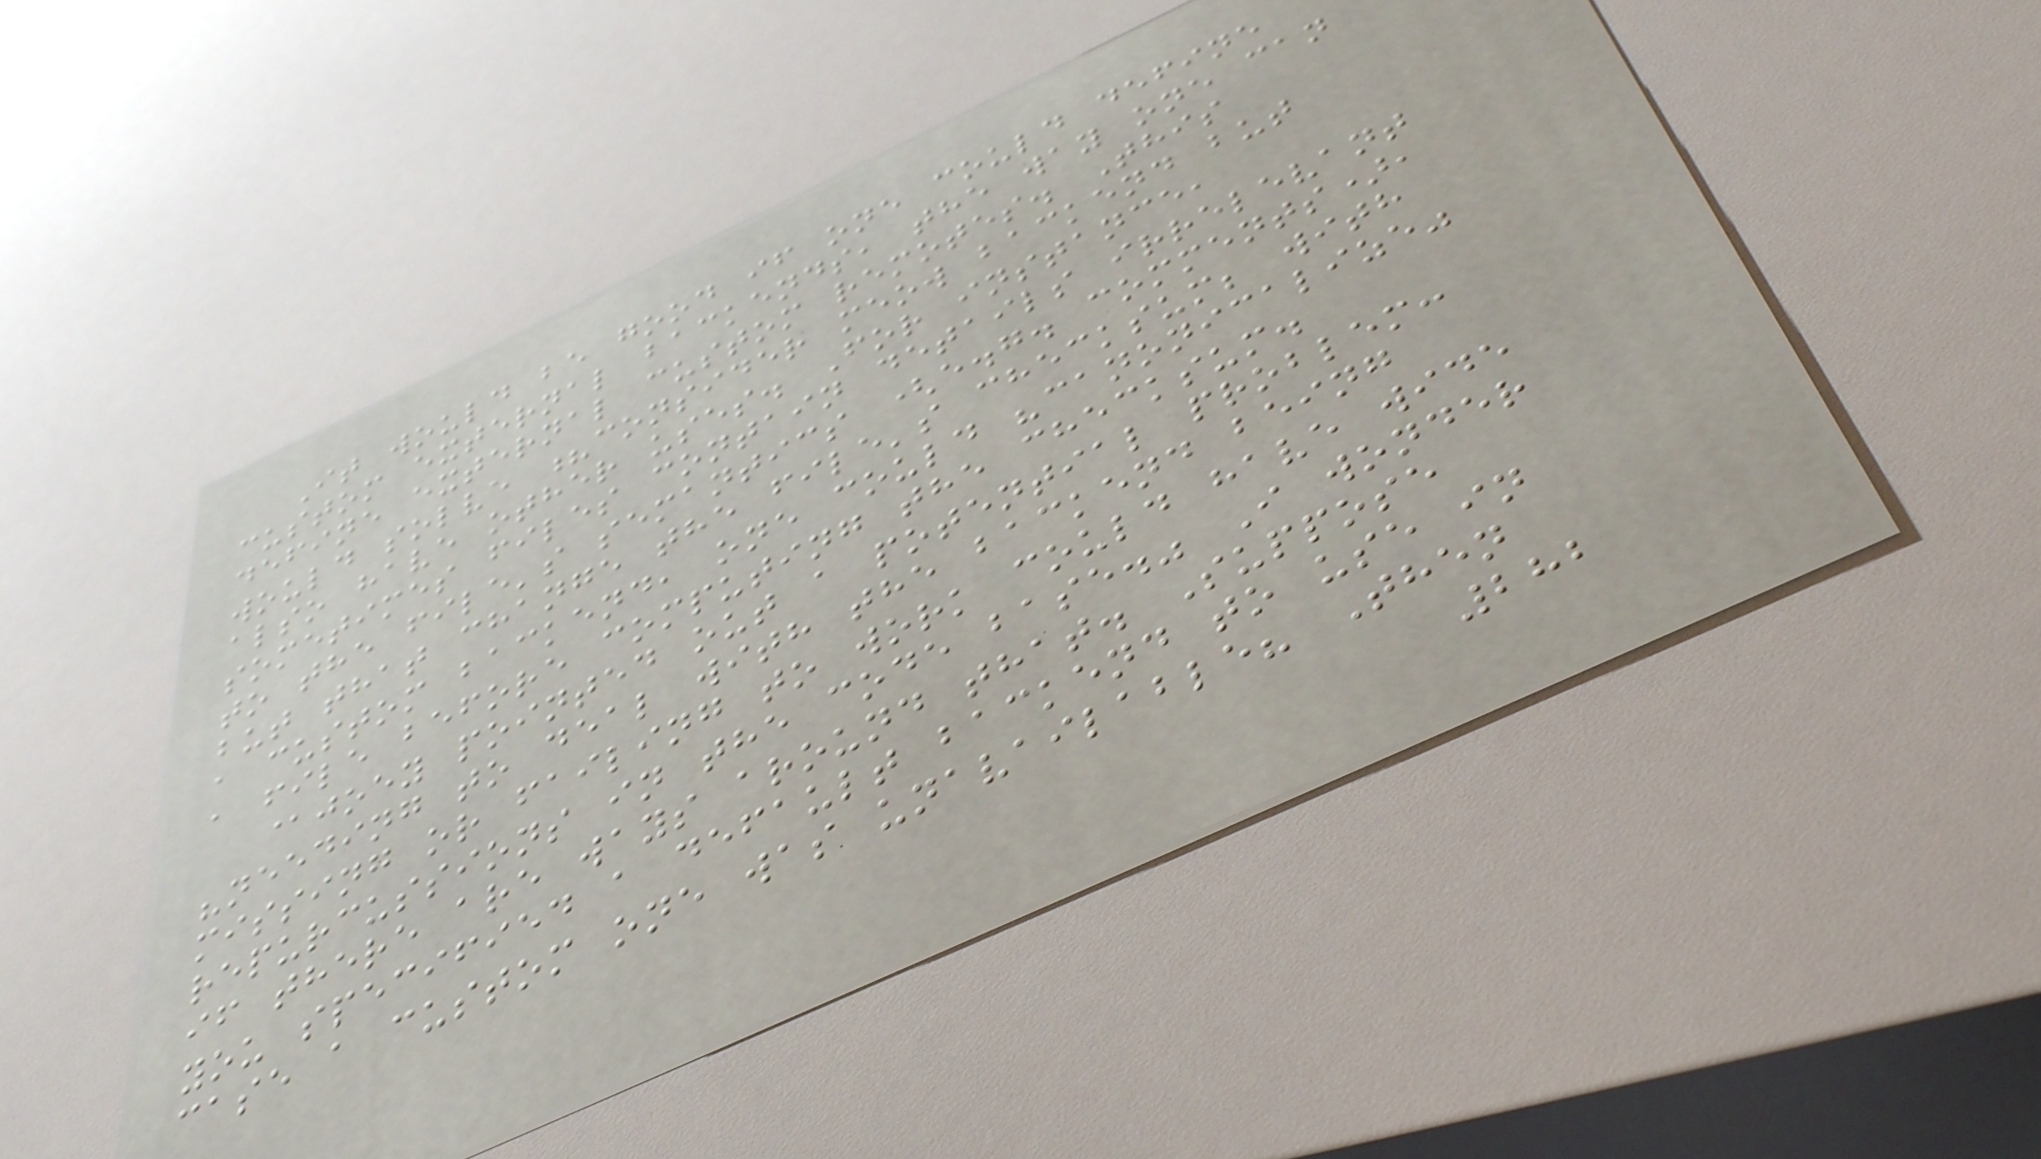It would be good if one could define
custom external backends, the way one can
define external custom remotes. This
would solve ?consider meow backend but
also have other uses. For instance,
sometimes files contain details irrelevant
to the file's semantics (e.g. comments),
but that change the file's checksum; with
a custom backend, one could "canonicalize"
a file before computing the checksum.
@joey pointed out a potential problem:
"needing to deal with the backend being
missing or failing to work could have wide
repurcussions in the code base." I wonder
if there are ways around that. Suppose
you specified a default backend to use in
case a custom one was unavailable? Then
282
